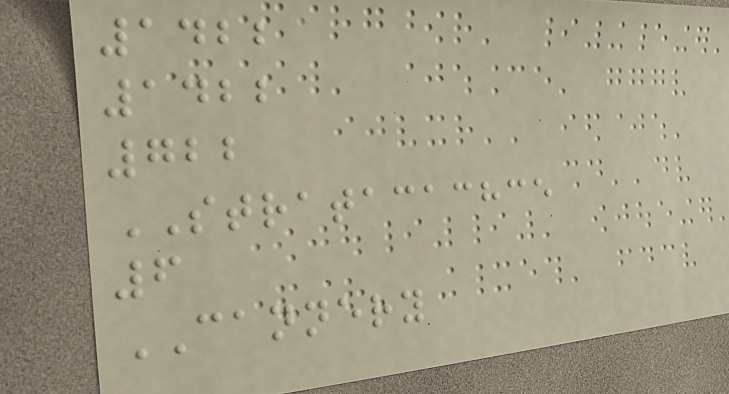1422
1422
722
STRATACACHCE
6
CANNERY
